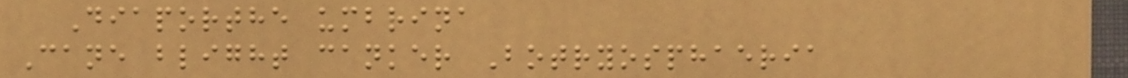Diaporthe umbrina
Cane blight canker Botryosphaeria
